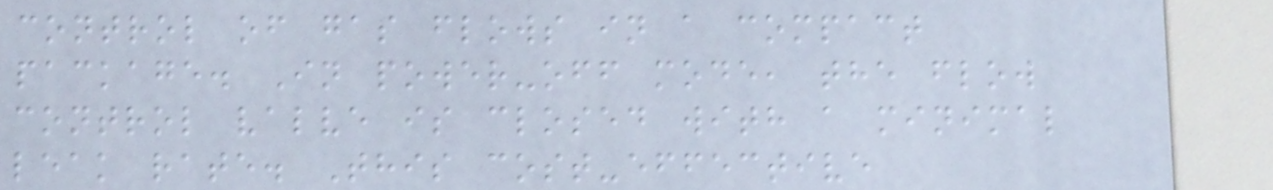control of gas flows in a compact
package. In power-off mode, the flow
control valve is closed with a minimal
leak rate. This cost-effective
